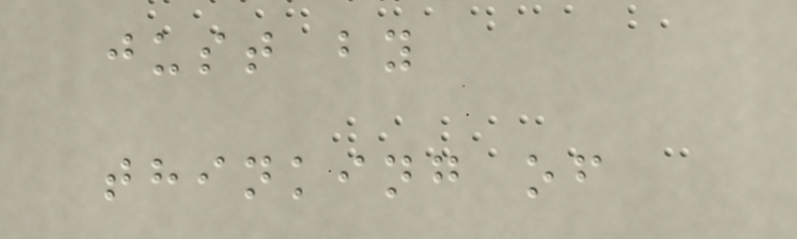just by
thinking of
